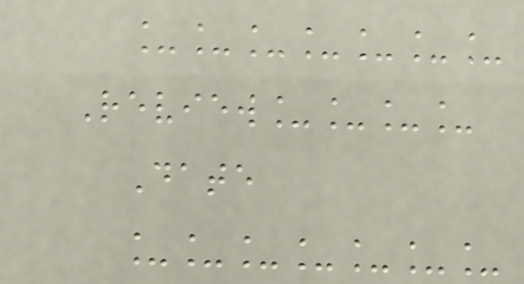_______
Review____
Date
_______
